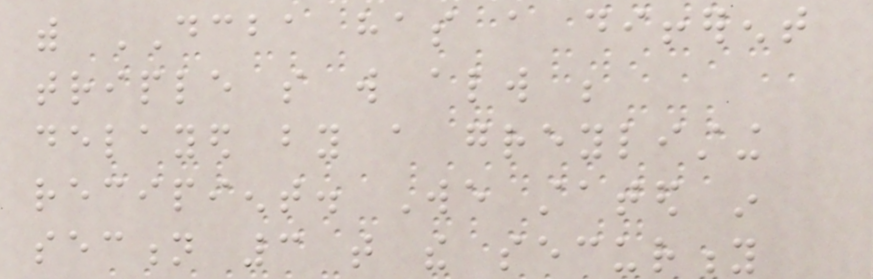with DCBA has a different
triple so will always be
delayed by a greylisting
recipient. We stated in
section 3 that the security
